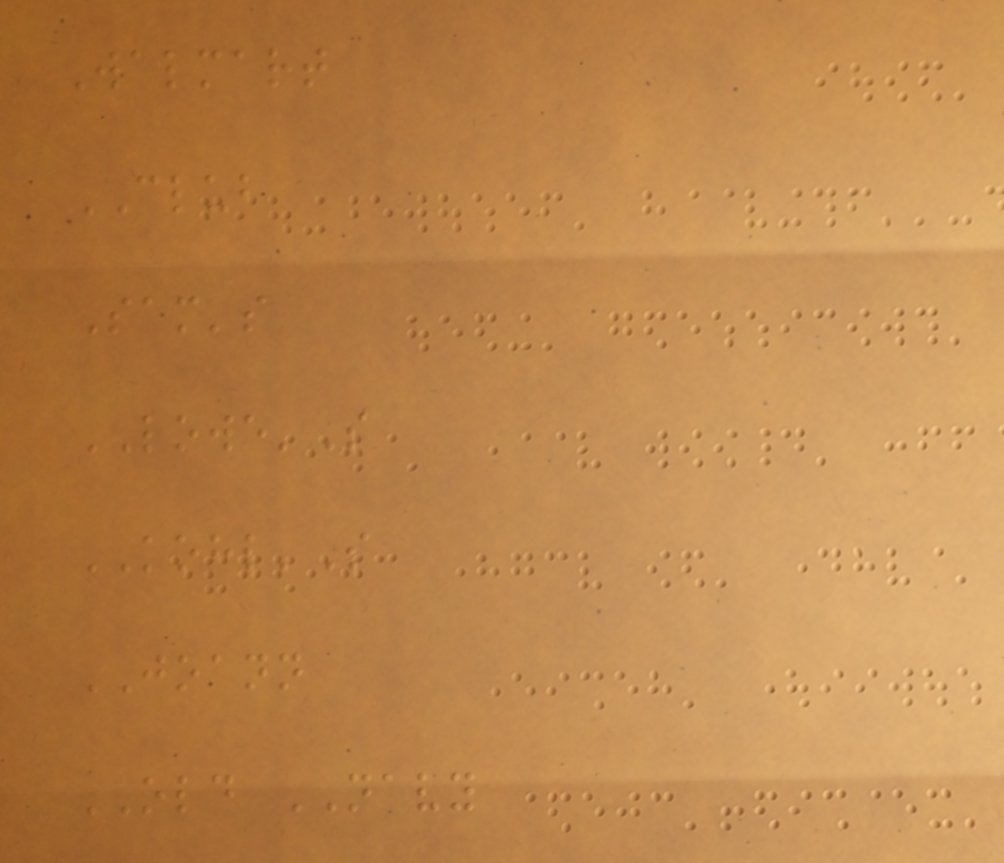Walmart
CLUB
Sam's
LOWE'S
KOHL'S
JOANN
OLD NAVY
